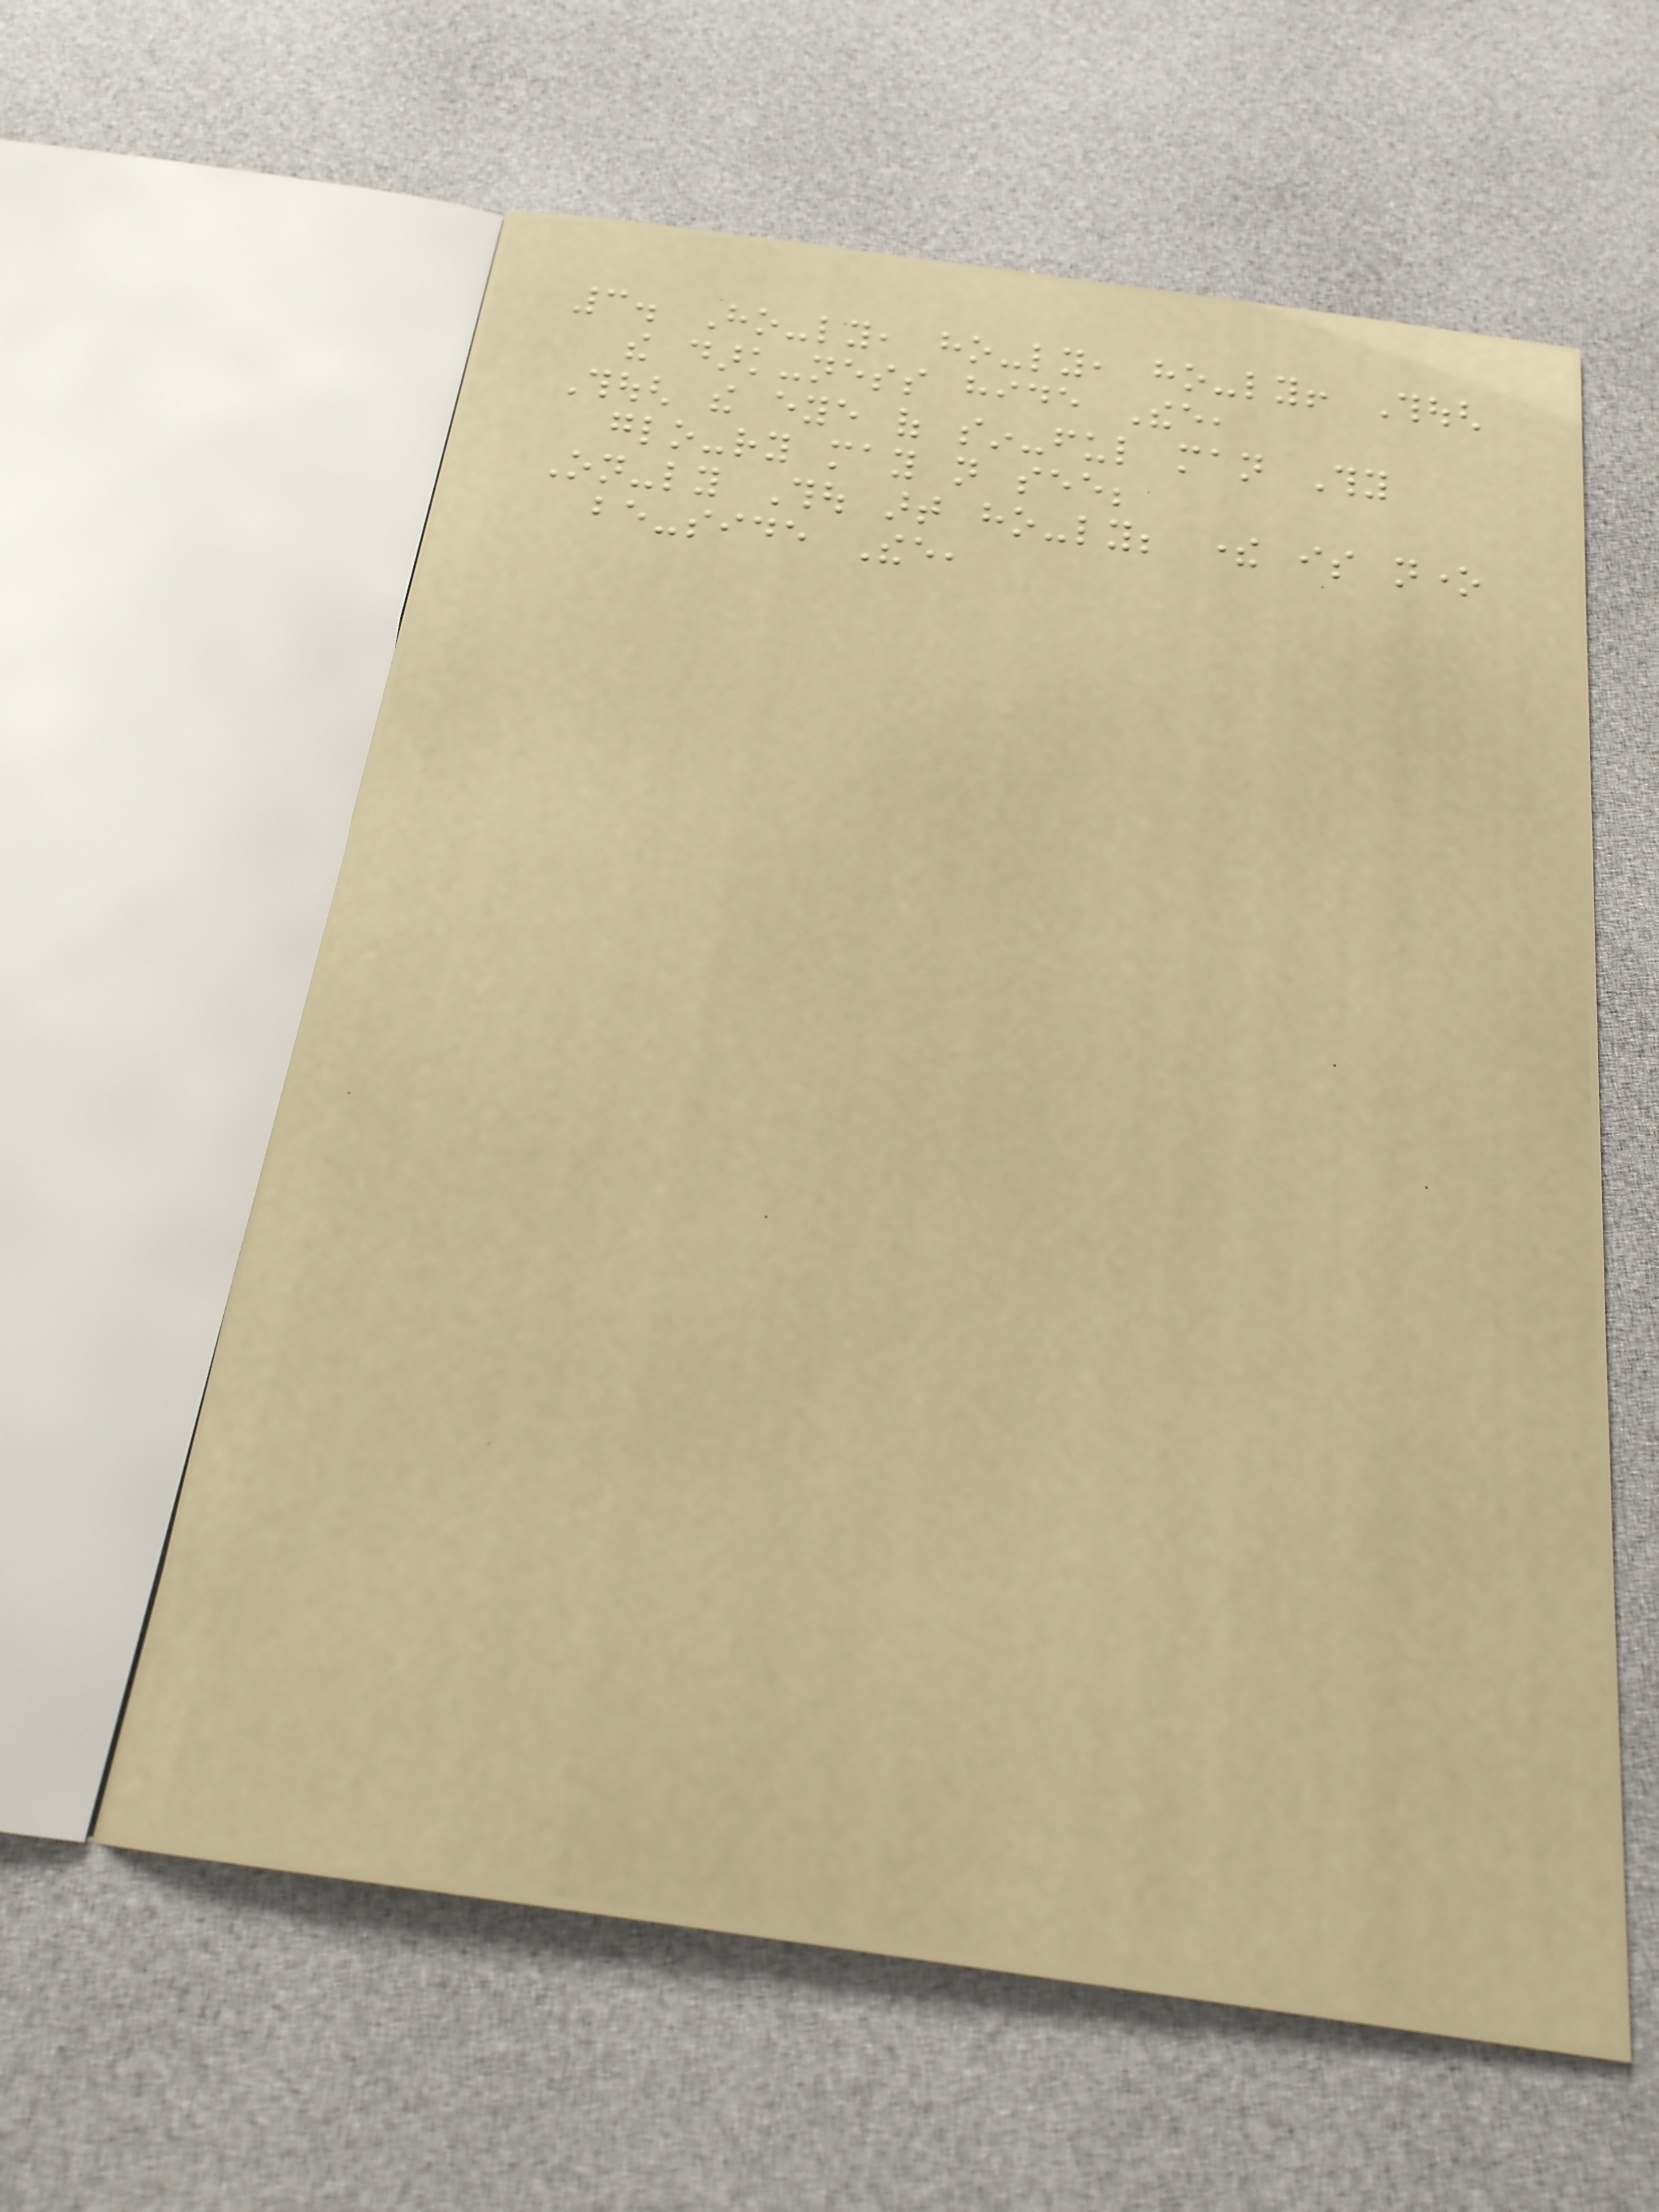3. Ho-ly, ho-ly, ho-ly! Though
the dark-ness hide Thee,
Though the eye of sin-ful man Thy
glo-ry may not see;
On-ly Thou art ho-ly; there is none
be-side Thee,
